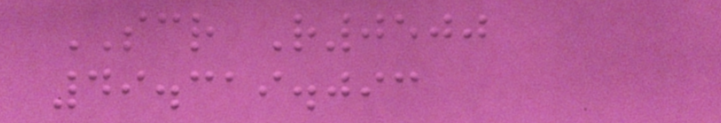SCR R0500
49.319.093
